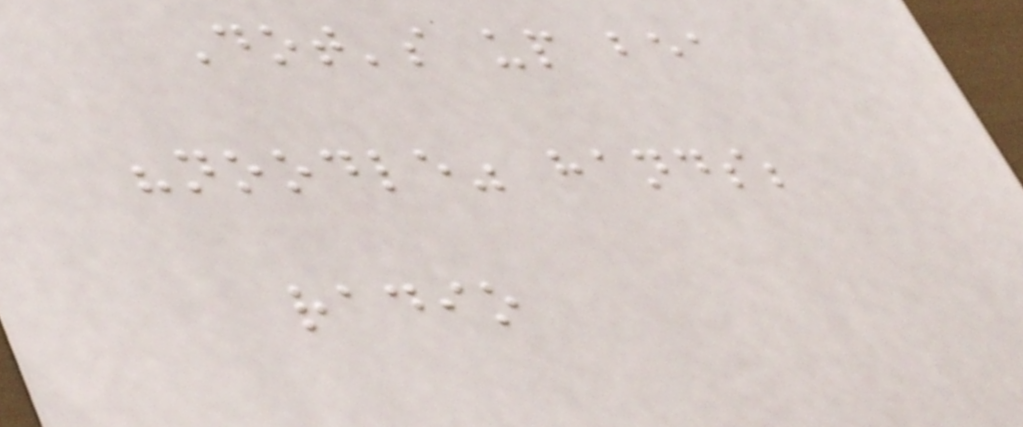Dot's up bea
"noodle" hands;
radio
